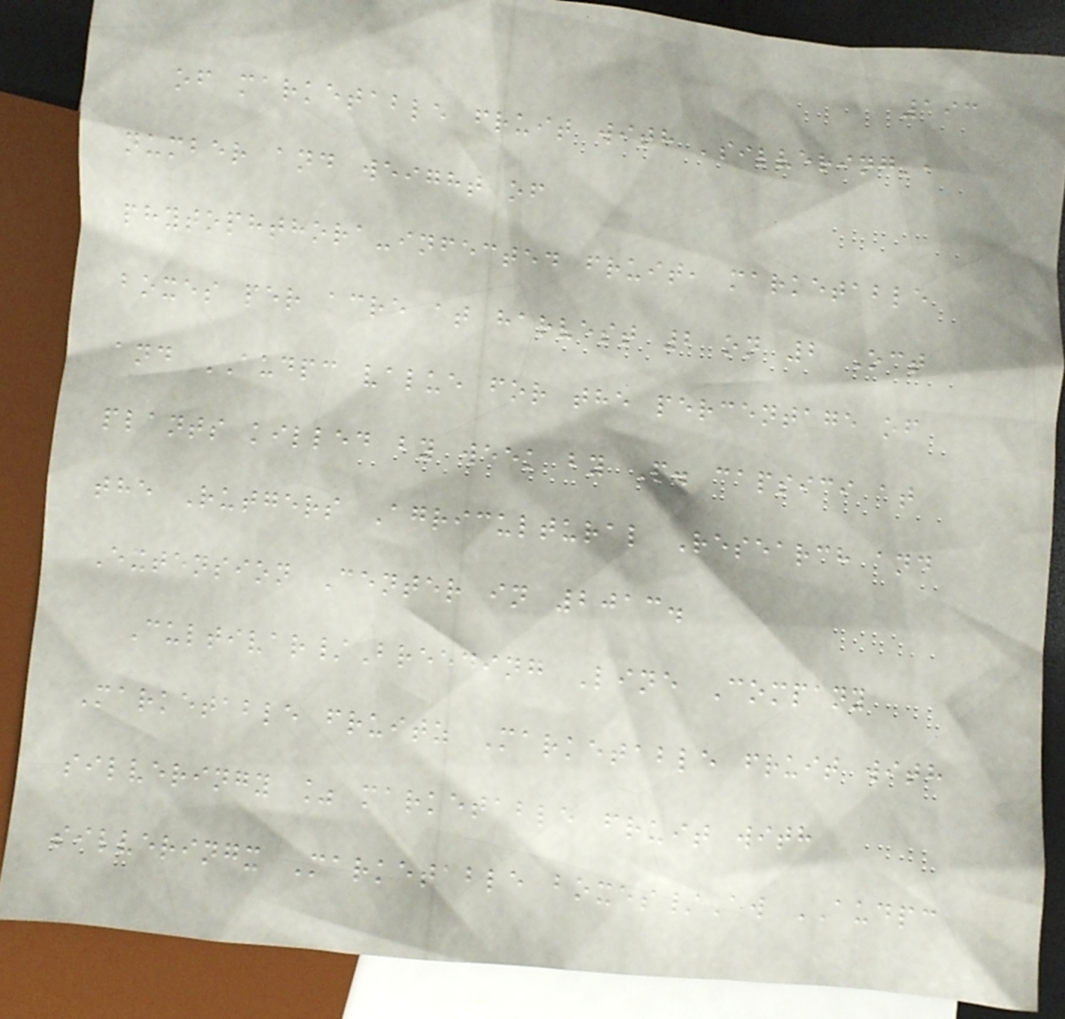193
of marketable fruit with 'silvering',
number and weight of
phytophthora-infected fruit, marketable
boxes per acre at harvest 2 on 2 Oct
and AUDPC value for the percentage of
plants killed by week by P. capsici at
the Rutgers Agricultural Research and
Extension Center in 2013.
Cultivar/Breeding Line Company
Marketable fruitz Marketable fruit with
silveringy % marketable fruit with
silveringx Marketable boxes/Aw AUDPC
